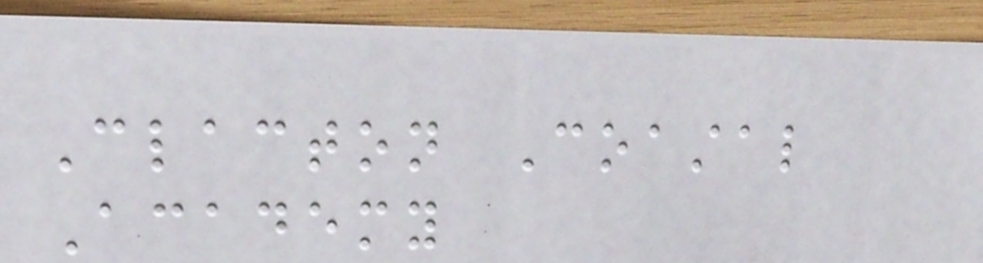Clacton Coastal
Academy
